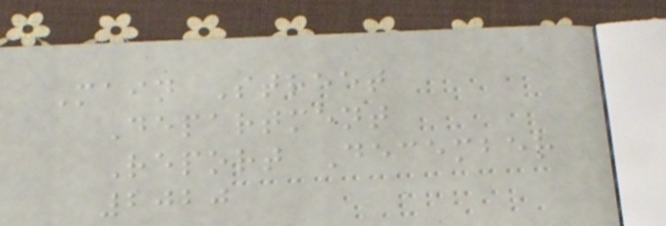Main Street
Department
Report December
2020
